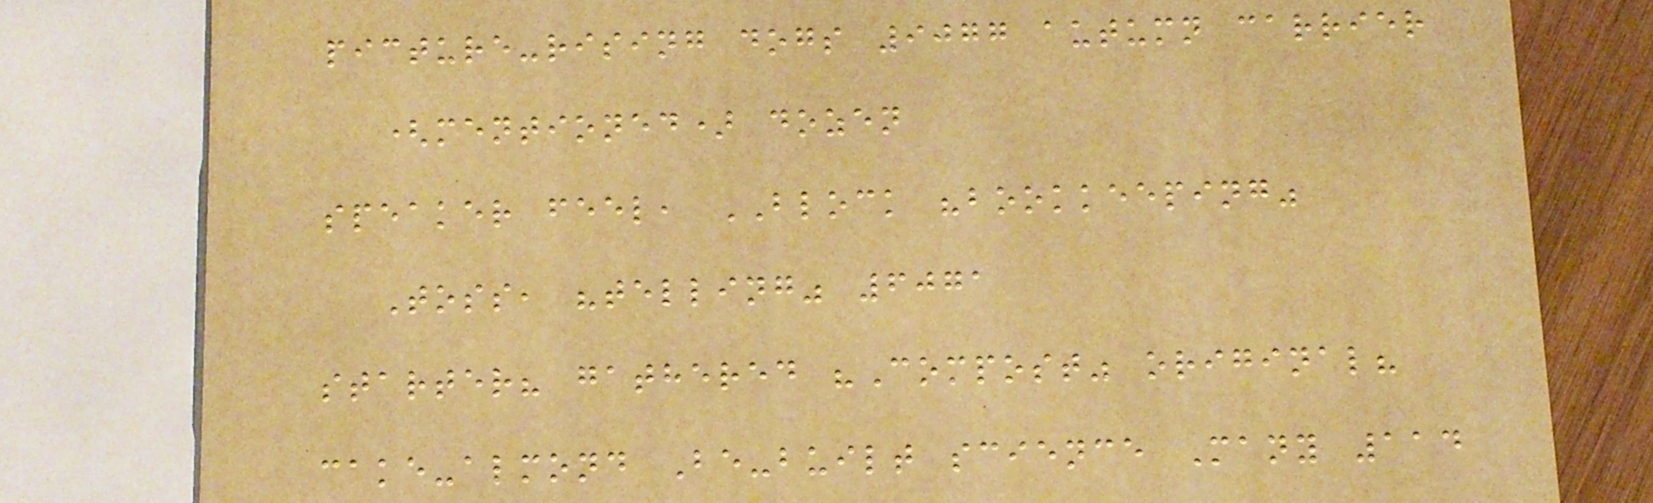picture-rising dogs 9077 autumn carrier
(mentioned) dozen
speaker feel, BLOCK "bookkeeping"
Toss, "telling" 6071
starter? gathered "Compost" original?
cake-almond Be-built science Many 114
